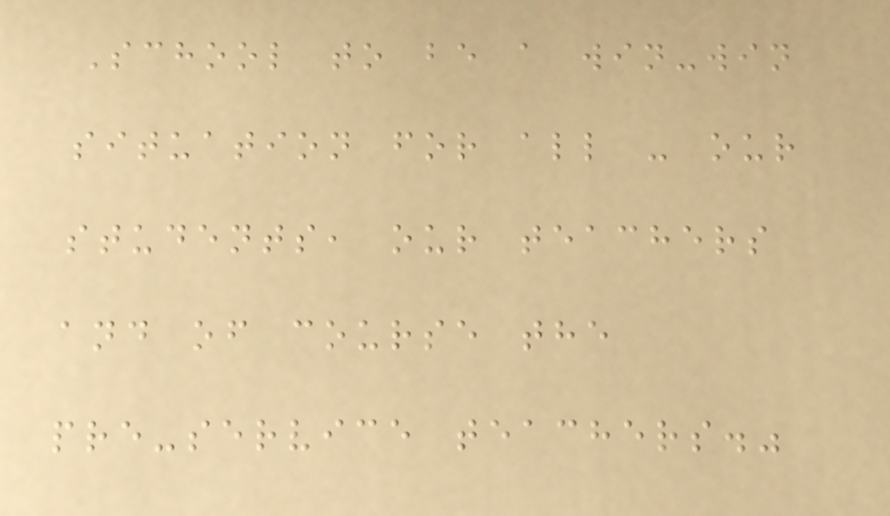School to be a win-win
situation for all - our
students, our teachers
and of course the
pre-service teachers."
